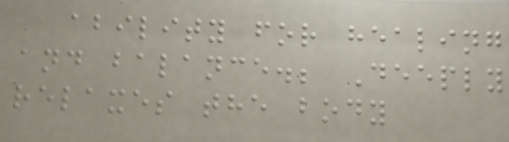ability for healing
and balance.; Deeply
relaxes the body
